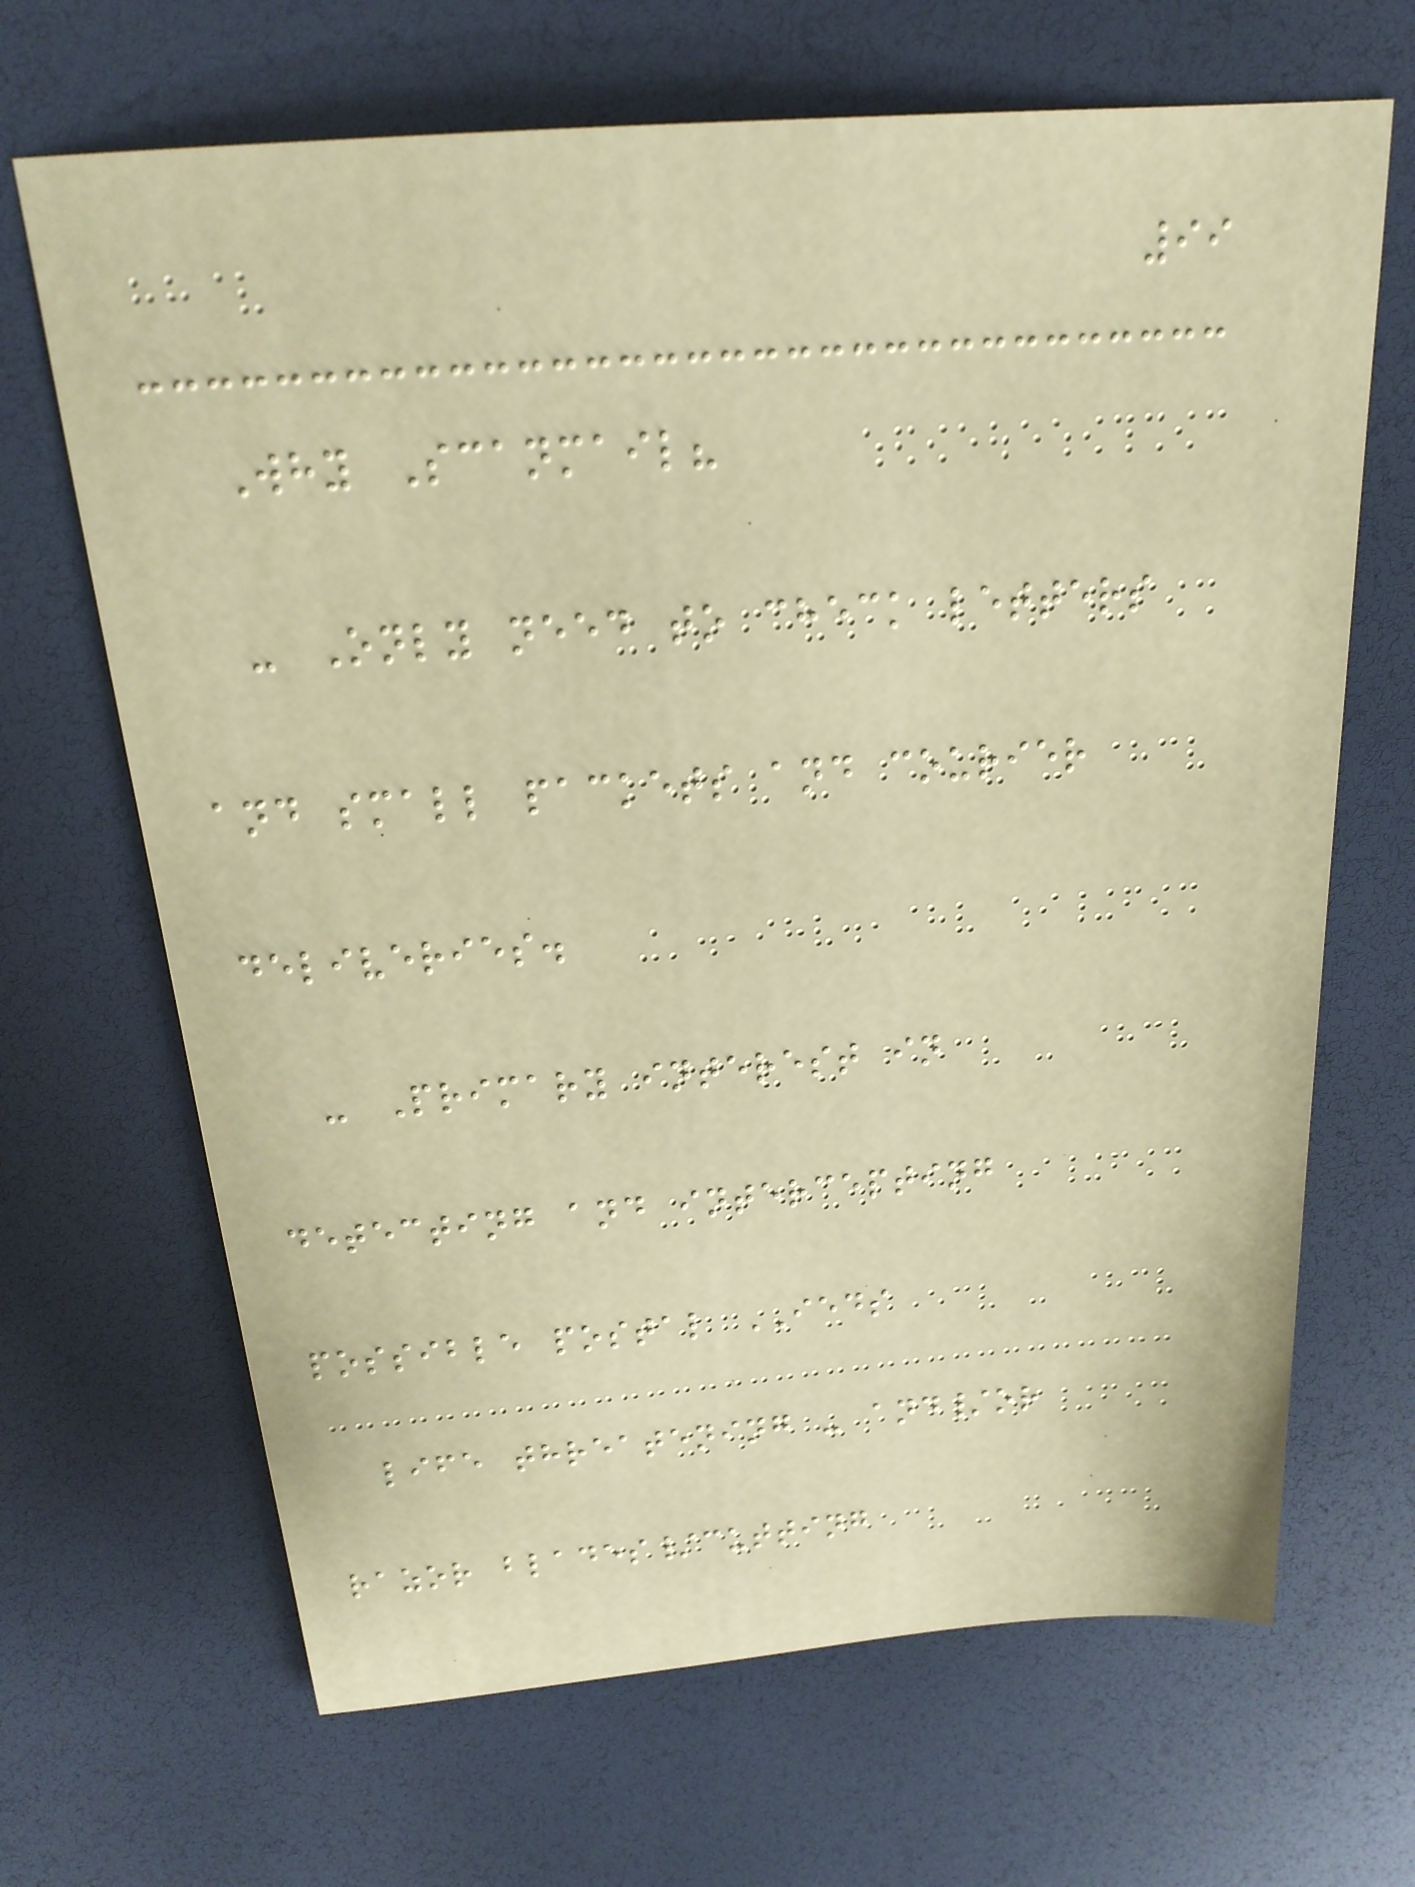99
Why Scanmail?
- Only need to check letters
and small packets and courier
deliveries.
- Primary interest in
detecting and intercepting
possible postal IEDS
life threatening - and/or
razor blades/cutting
